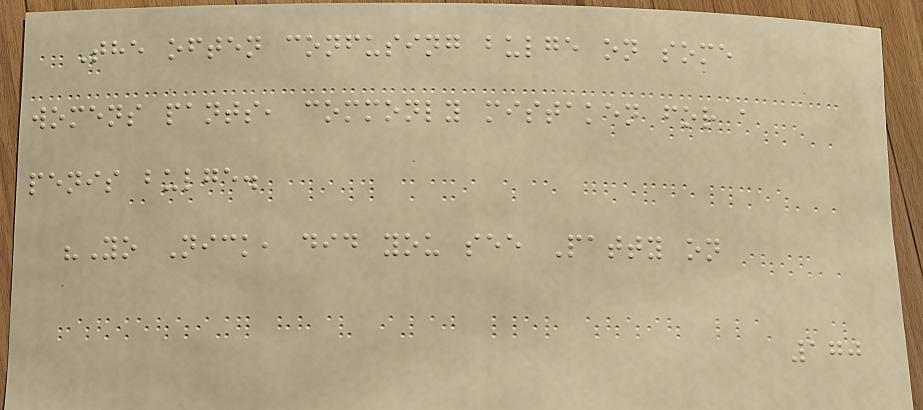The often confusing bulge on some
womens pants, commonly mistaken for a
penis bulge.
"Yo Nick, did you see Patty on
170
